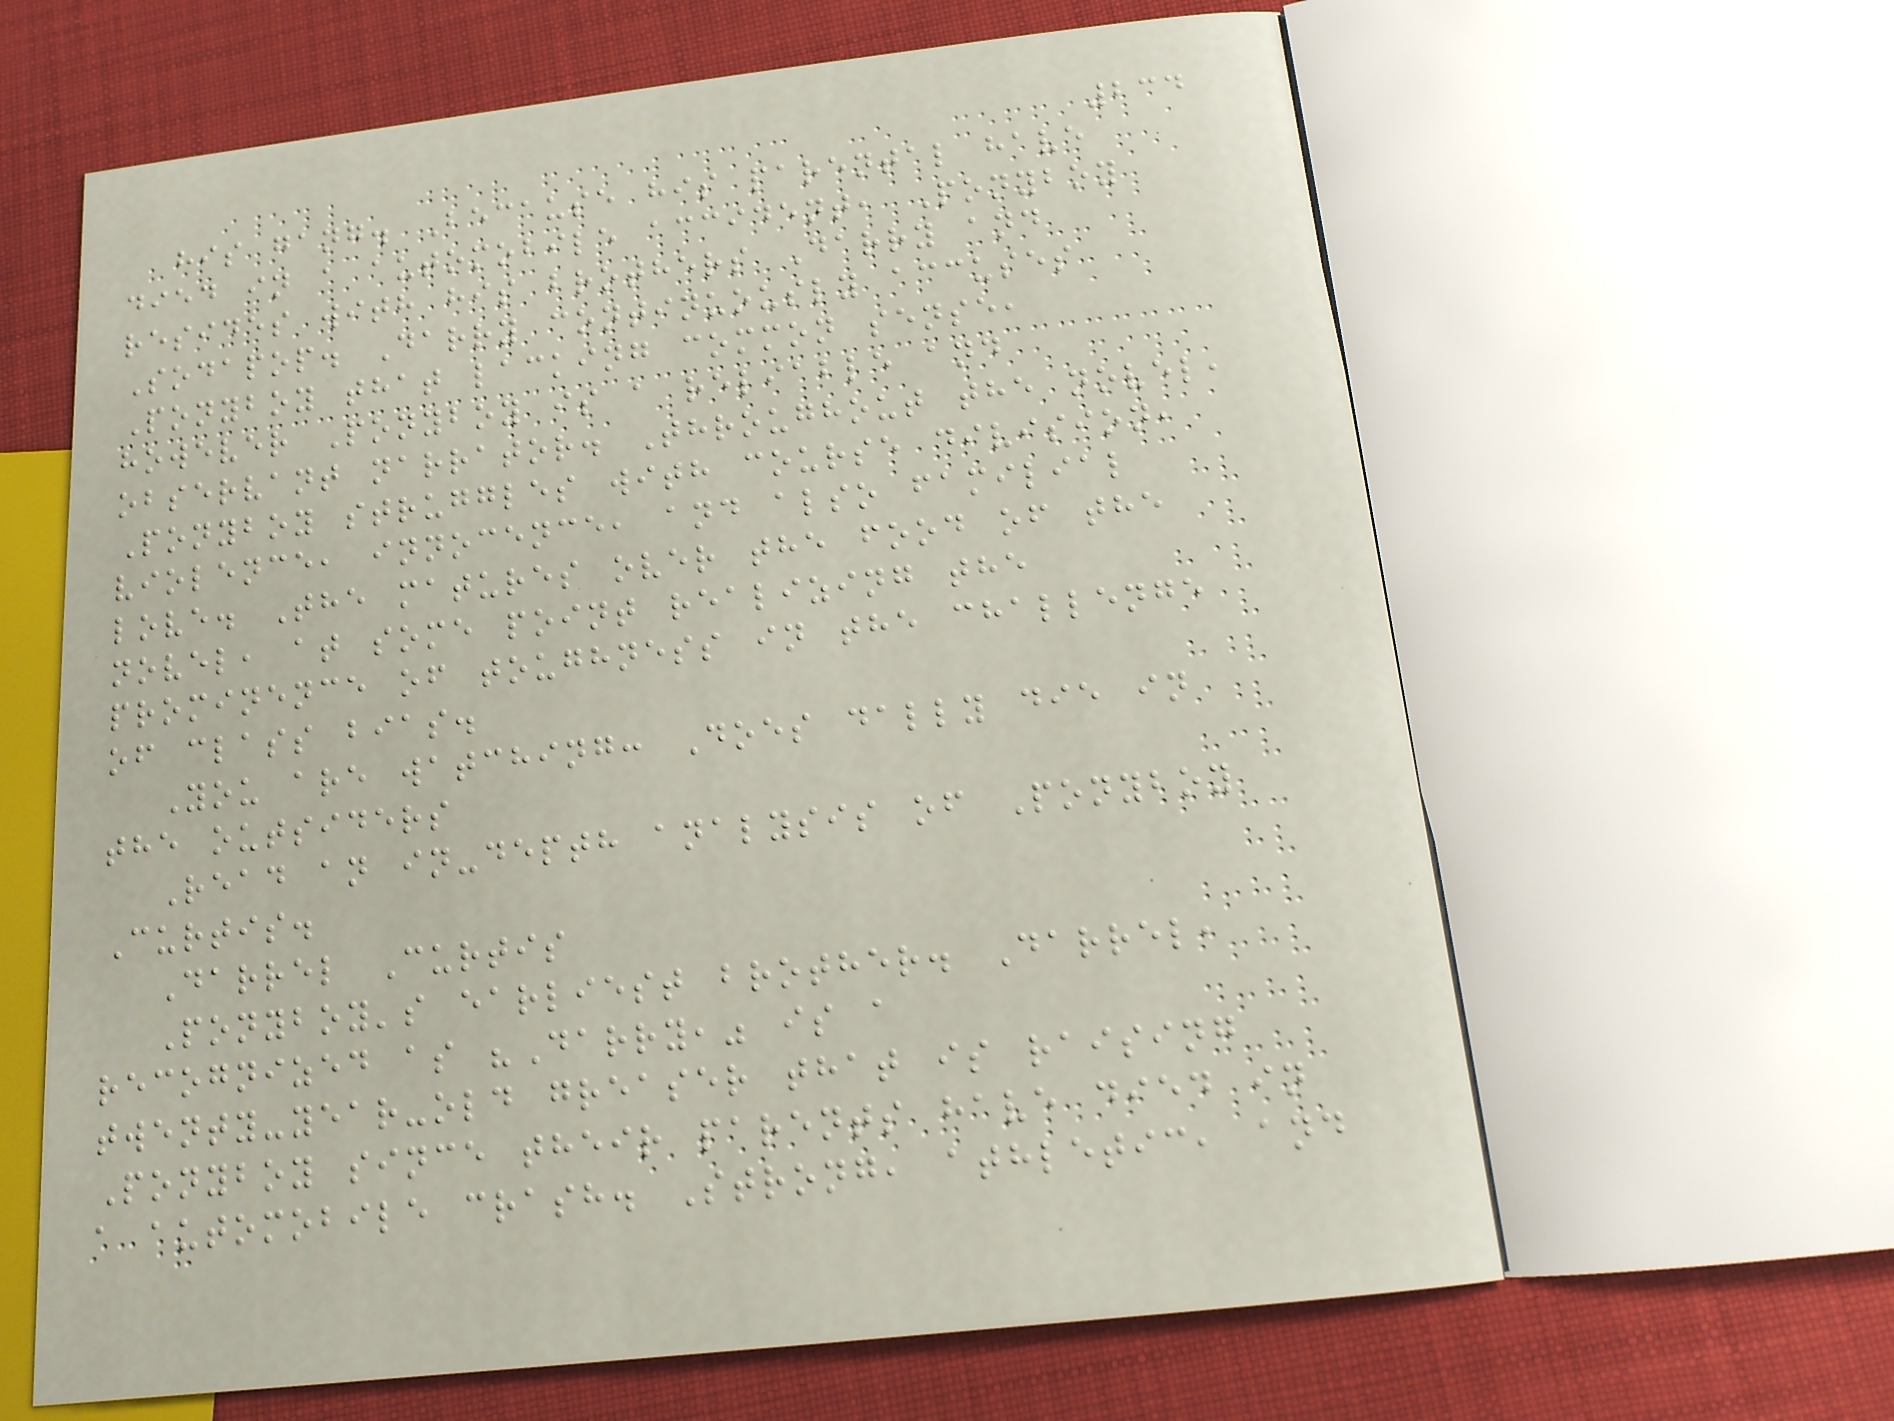234
his gang. Because his parental have
died in a automobile accident, Ponyboy
resides with his brothers Darry and
Sodapop. Darry continuously accuses
Ponyboy that lacking common sense,
however Ponyboy is a reliable and
observant narrator. Throughout the novel,
Ponyboy struggles with course division,
violence, innocence, and also familial
love. The matures over the food of the
novel, at some point realizing the
prominence of toughness in the challenge
of class bias.
You are watching: Does dally die in
the outsiders
Read an in-depth analysis of Ponyboy
Curtis.
Darrel Curtis
Ponyboy's earliest brother. Darrel,
recognized as "Darry," is a
twenty-year-old greaser that is raising
Ponyboy since their parents have died in
a automobile crash. Strong, athletic, and
